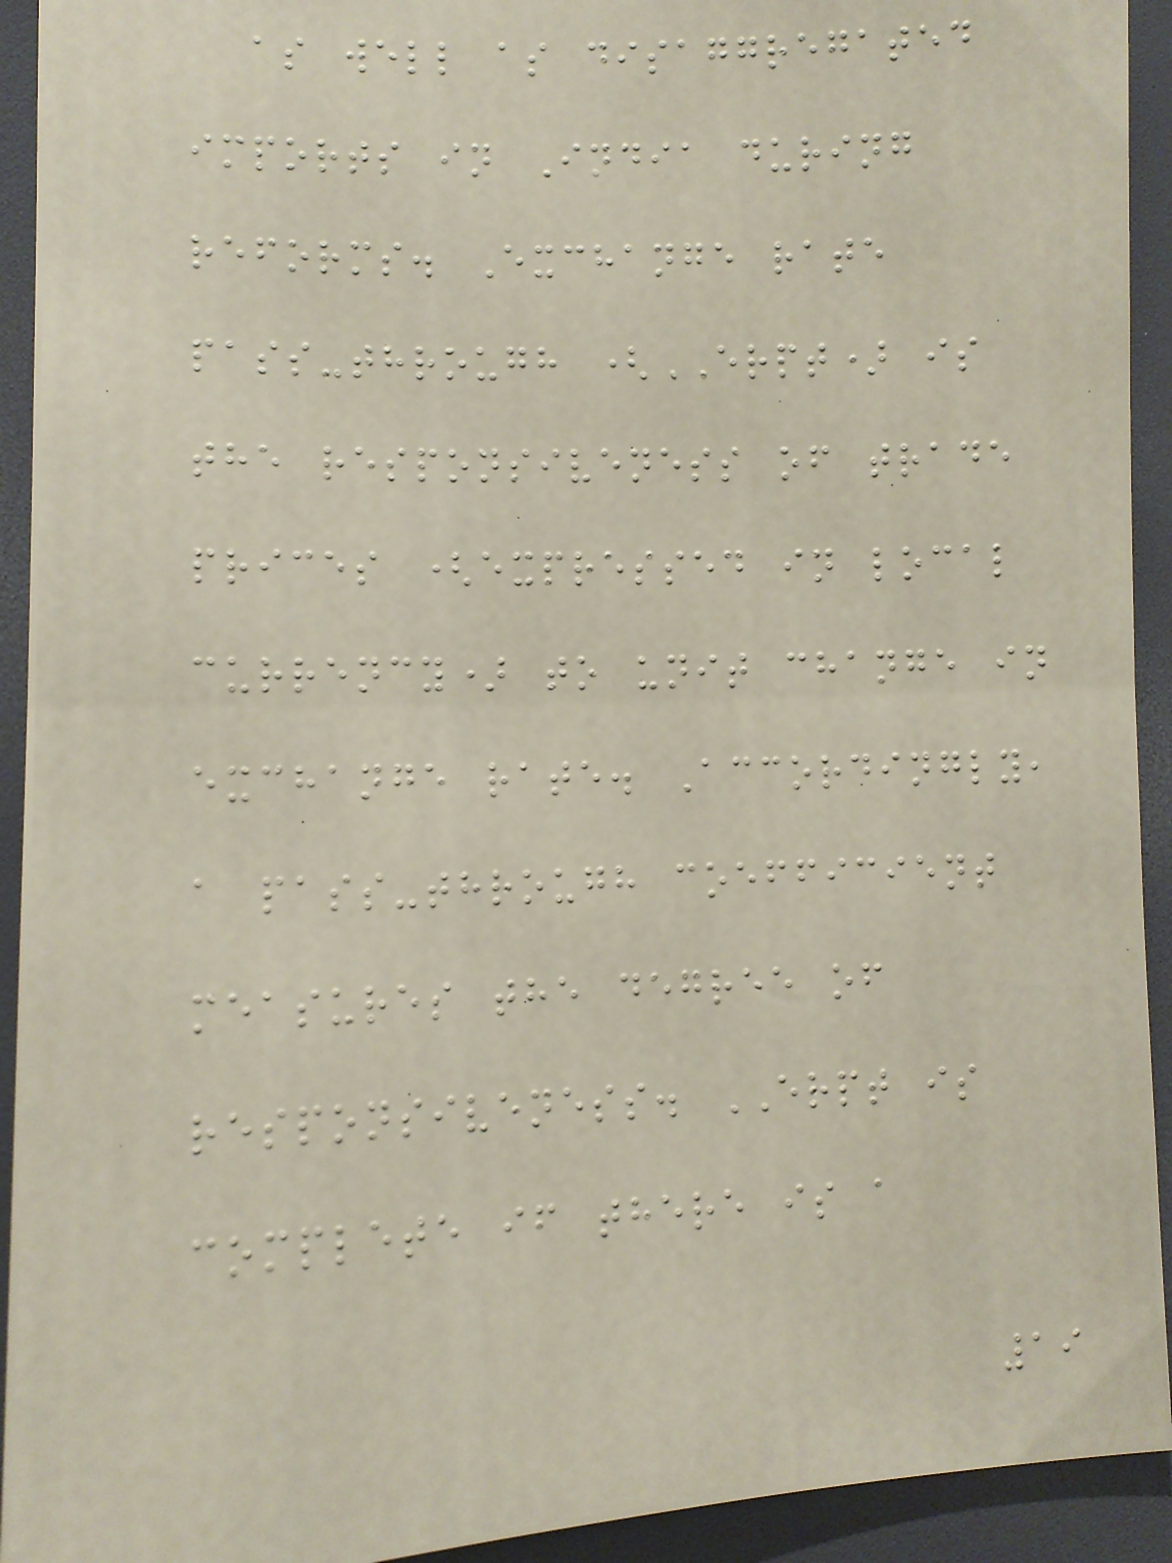as well as disaggregated
imports in India during
reforms. Exchange rate
pass-through (ERPT) is
the responsiveness of trade
prices (expressed in local
currency) to unit change in
exchange rate. Accordingly,
a pass-through coefficient
measures the degree of
responsiveness. ERPT is
complete if there is a
19
